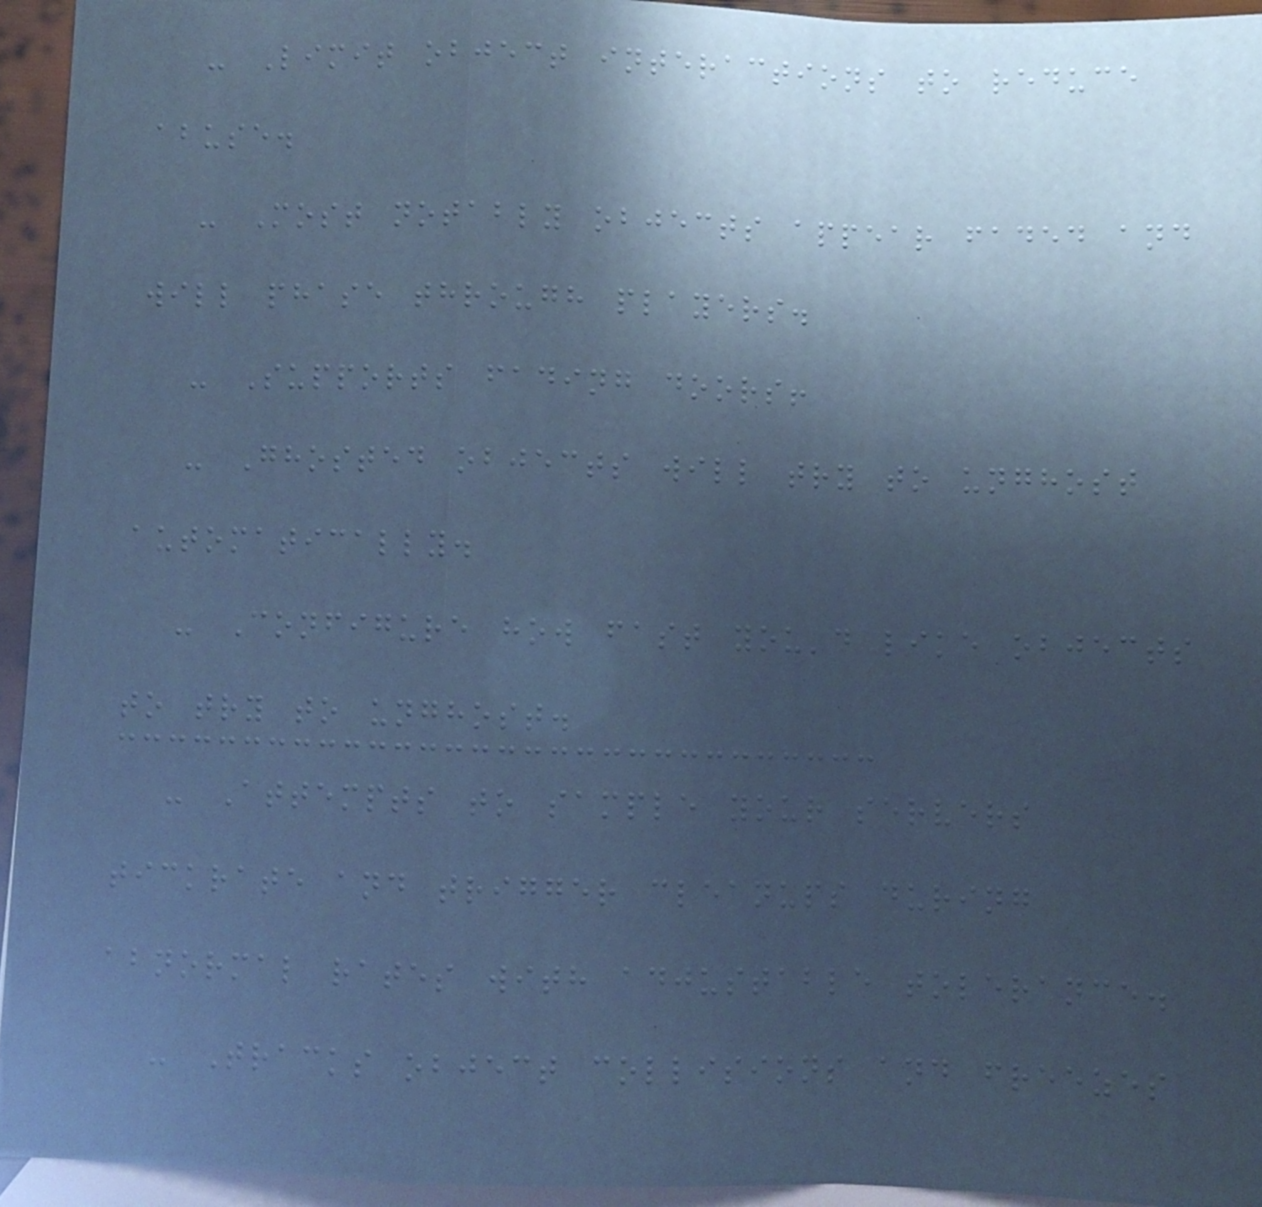- Limit object interactions to reduce
abuse.
- Most notably objects appear faded and
will phase through players.
- Supports fading doors!
- Ghosted objects will try to unghost
automatically.
- Configure how fast you'd like objects
to try to unghost.
- Attempts to sample your servers
tickrate and trigger cleanups during
abnormal rates with adjustable tolerance.
- Tracks object collisions and freezes
